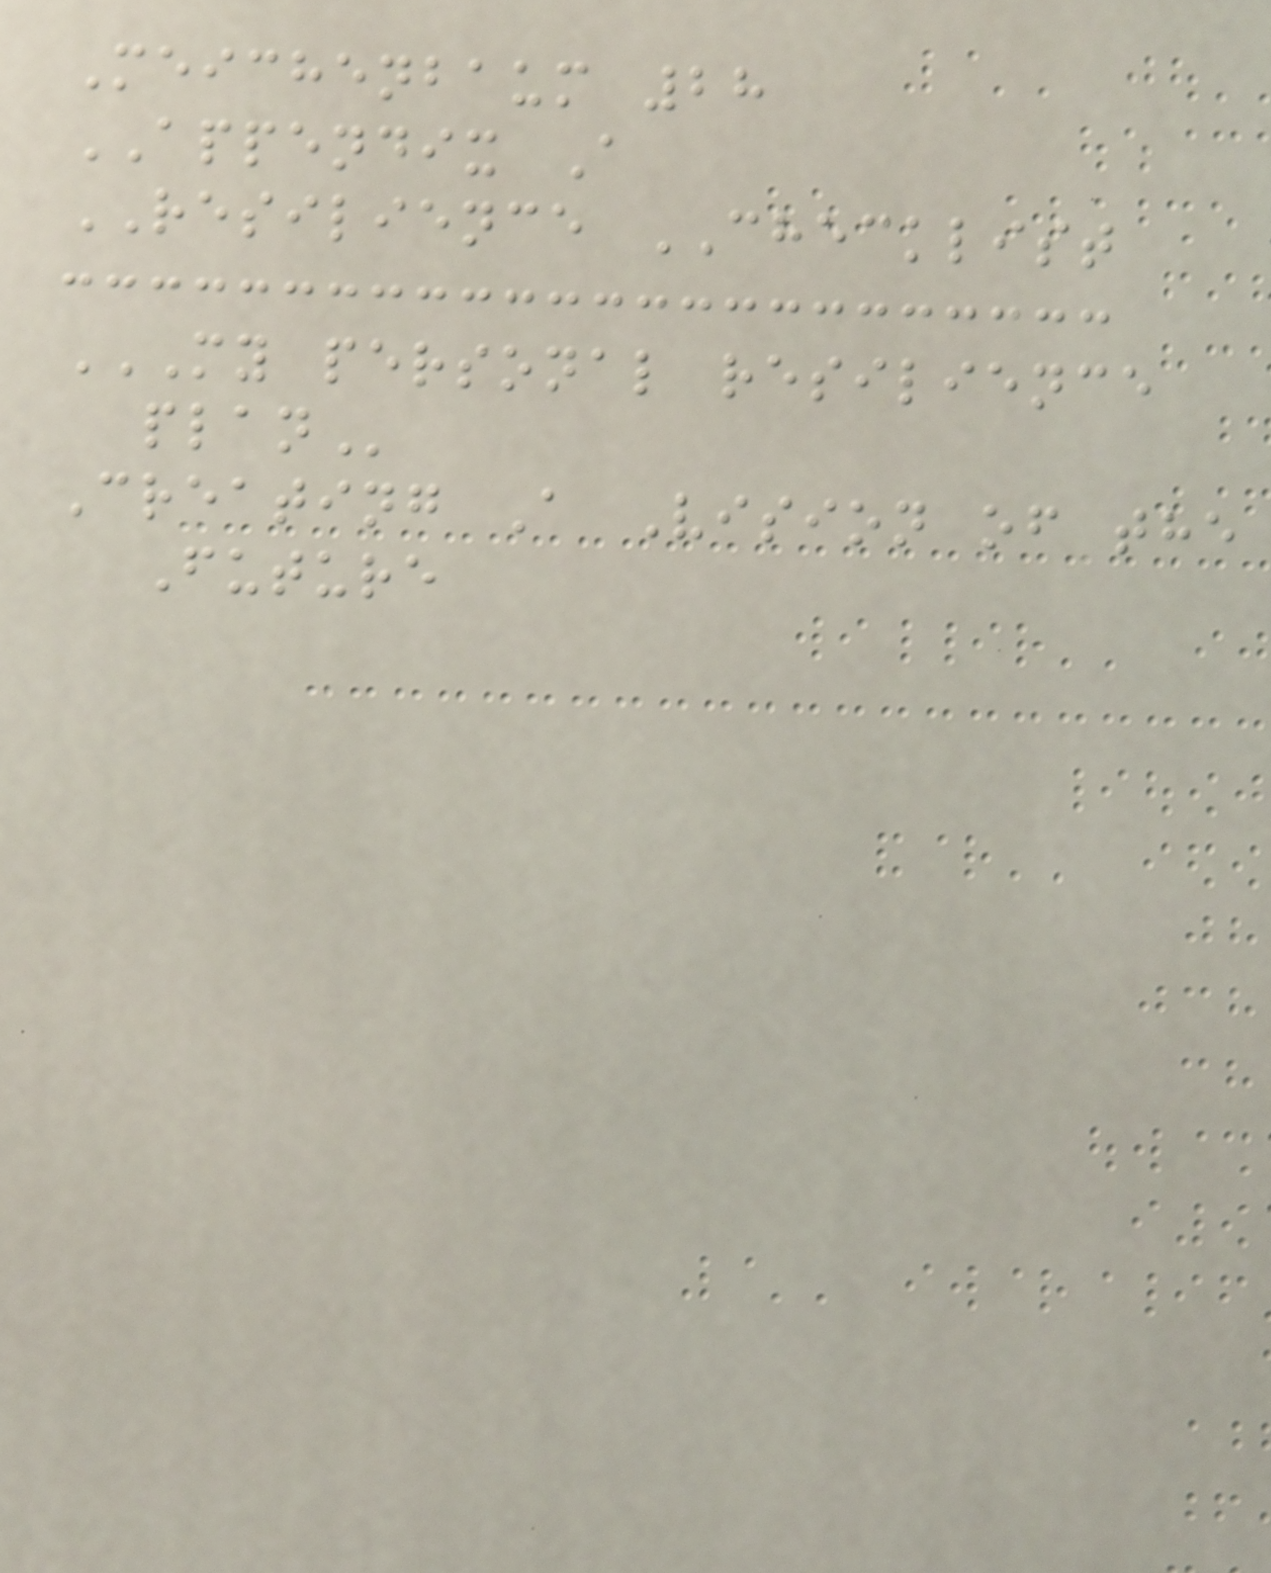Meichenbaum 28
APPENDIX A
RESILIENCE CHECKLIST
MY PERSONAL RESILIENCE
PLAN
Creating A Vision of the
Future
